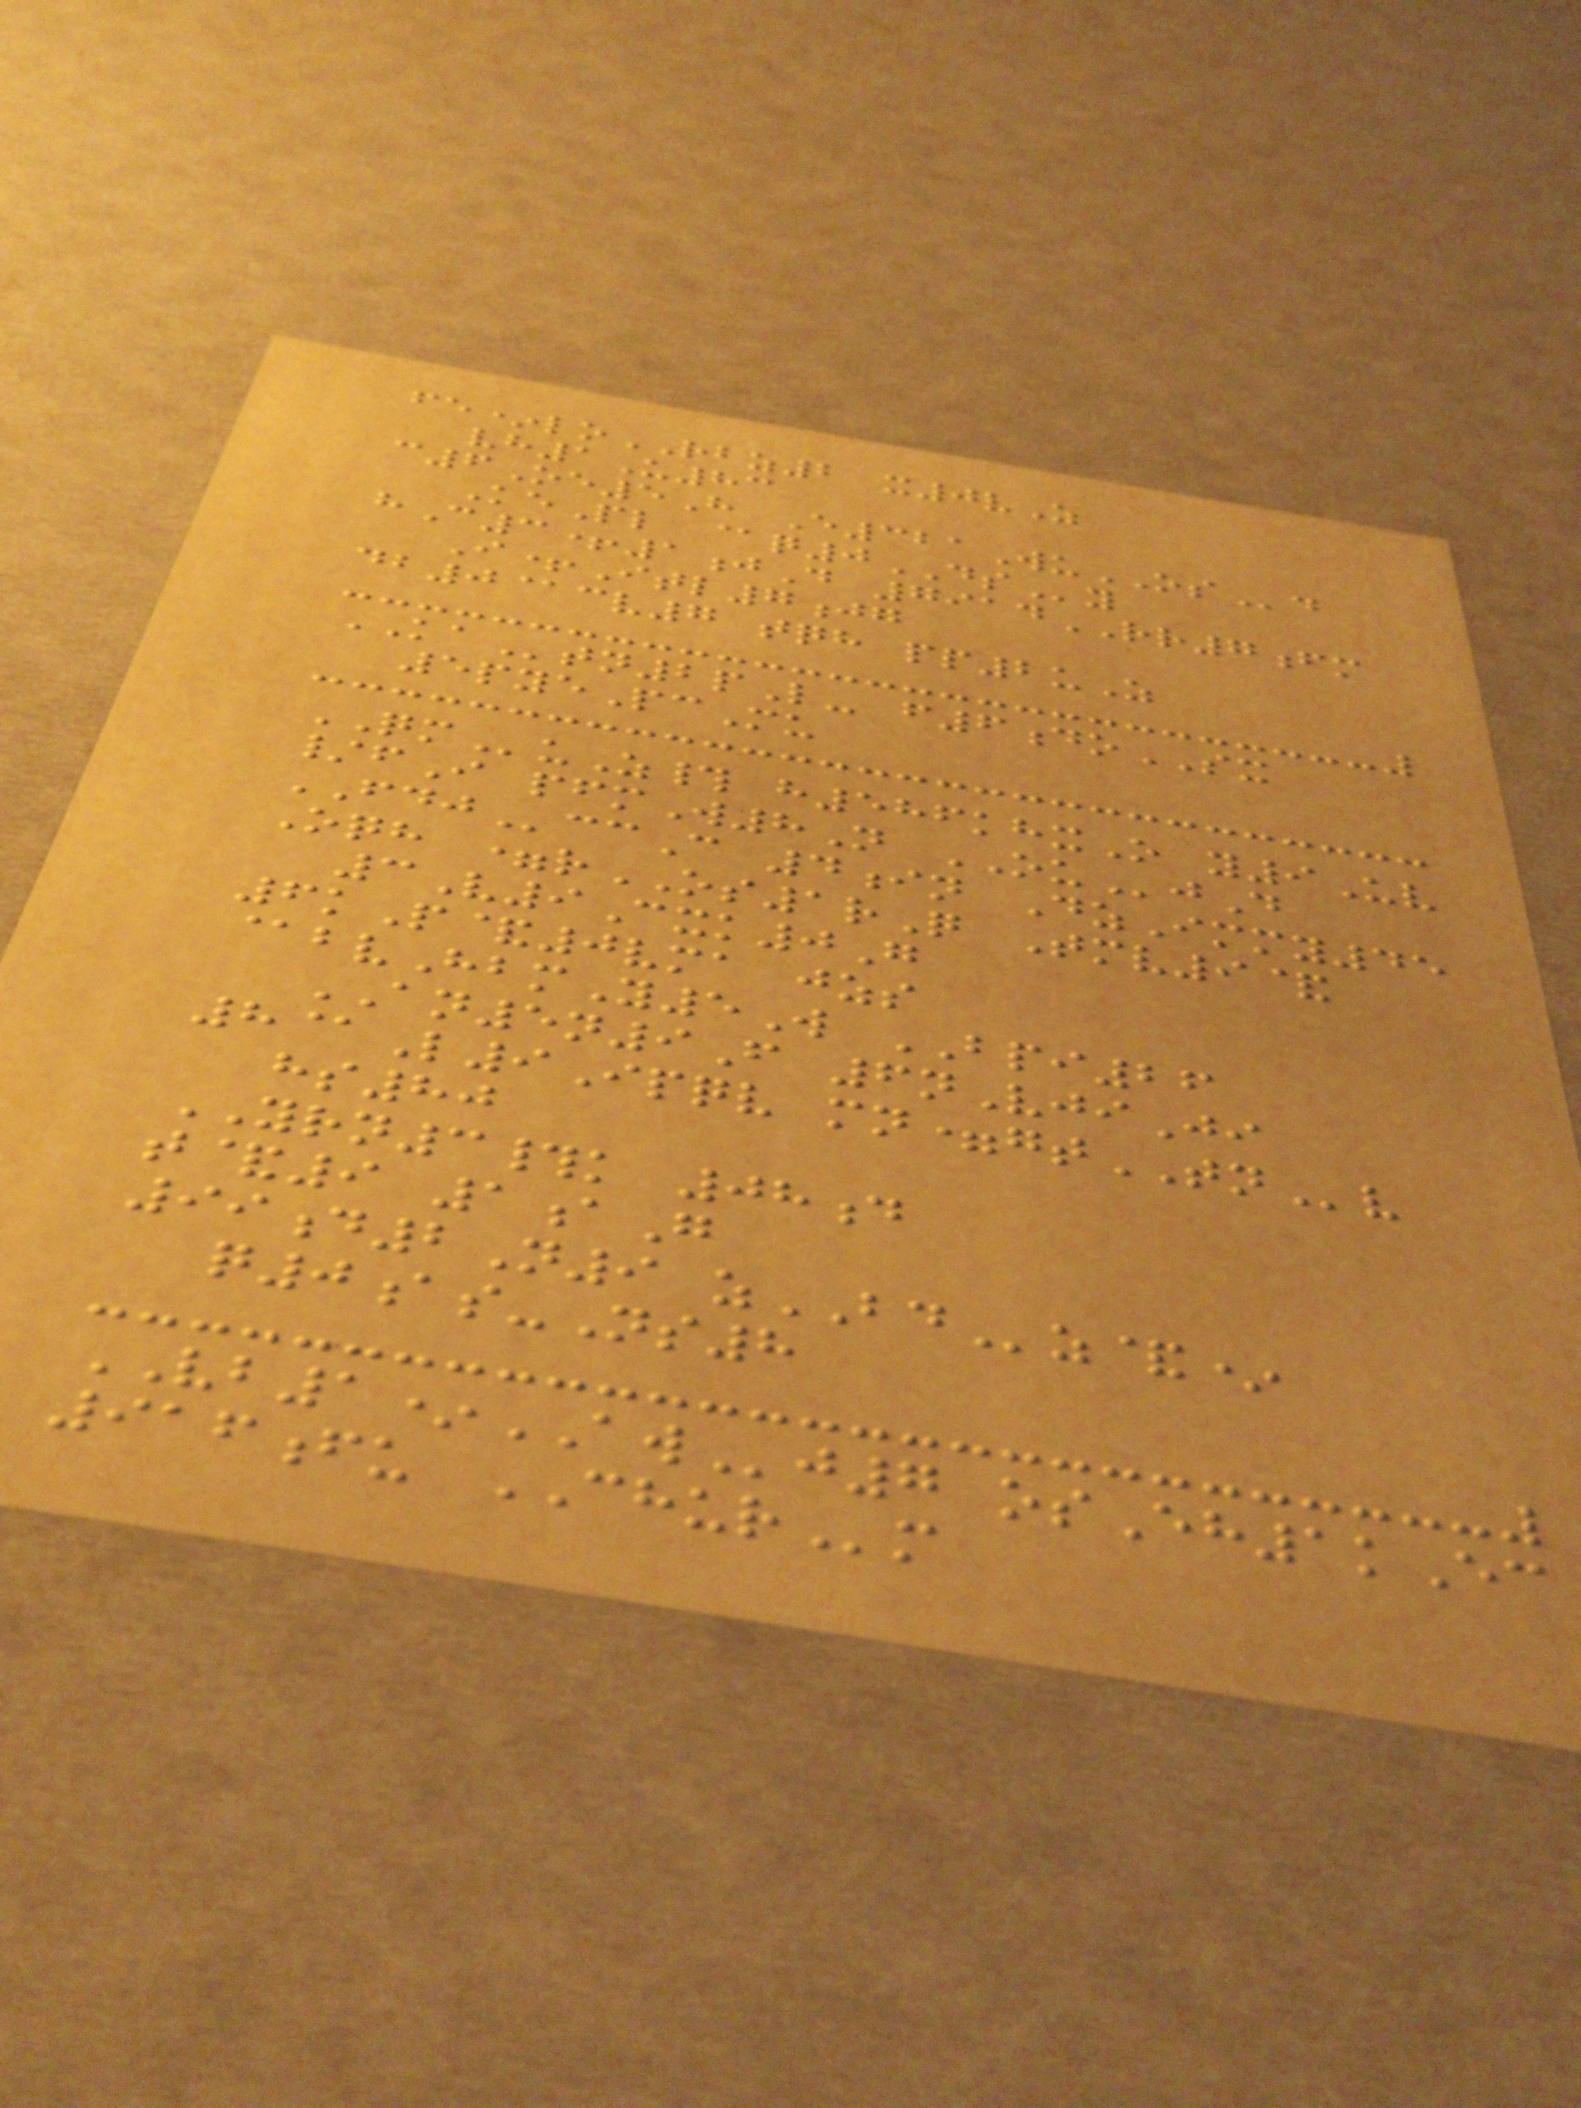fe*loRBZ2 x0vZ
vh1U83
c6Oe5H E321WuOSd
KePl @q0DSy
hC3+1jD 7914RR7fm
I+Itl7jg
db0@cv7 tqh pp2uZ
KAtn2pL- f6doSX
5pyePcMu
QMuZ# h586khxO y9Uv
/fI pfmW8N OUjD
FDJccC 4in DzImmy45
Oqh =rOS1rQ Tmv9&
3V9Cxk0G
6kP&0vma jzs
@bvHbmY5W BPI26
AN5n9F 6nVjiJi
8@L9Ipqv mn=gtTNv
hs80
YRN3#k 08d
t&9 1aG
99d2N9 zBDz&*
q0as-Ns8
VB1*AWj7 osEh1kEc
916fu CHURm
